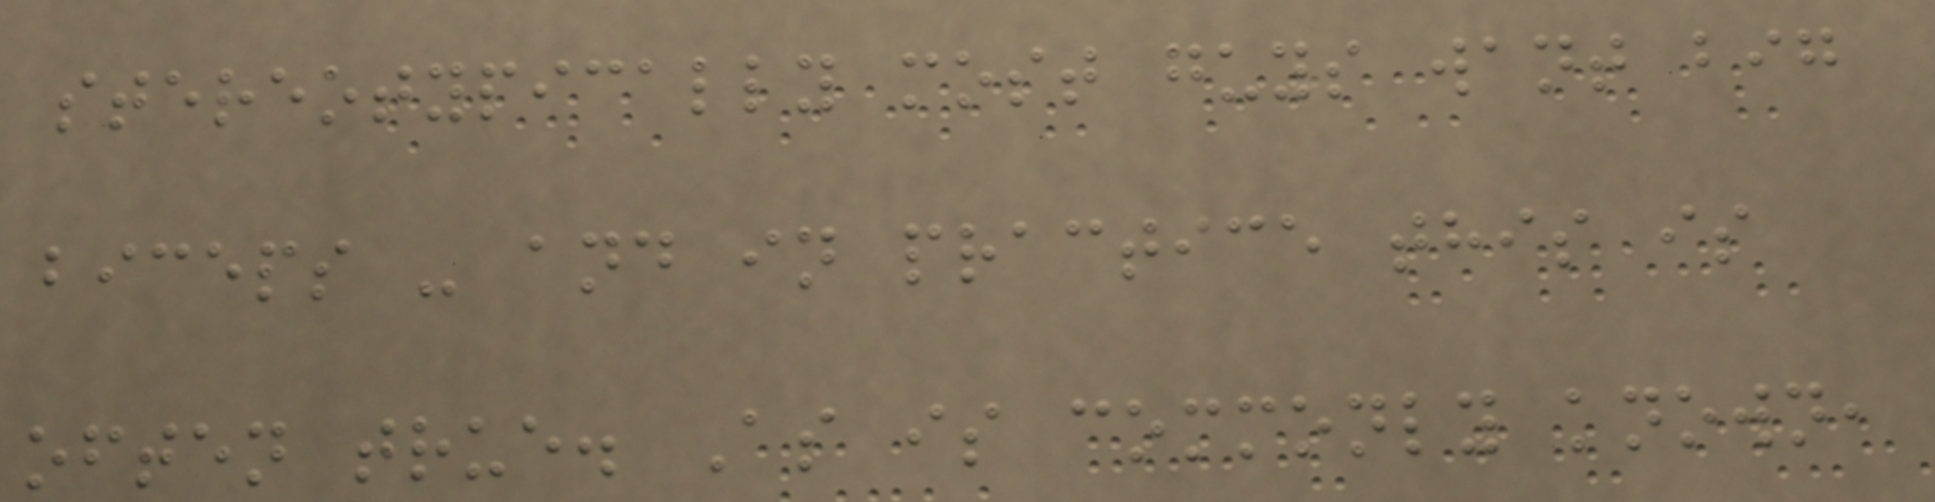stereotypically most guys want big
biceps - and in practice this is
often true. As is commonly known,
